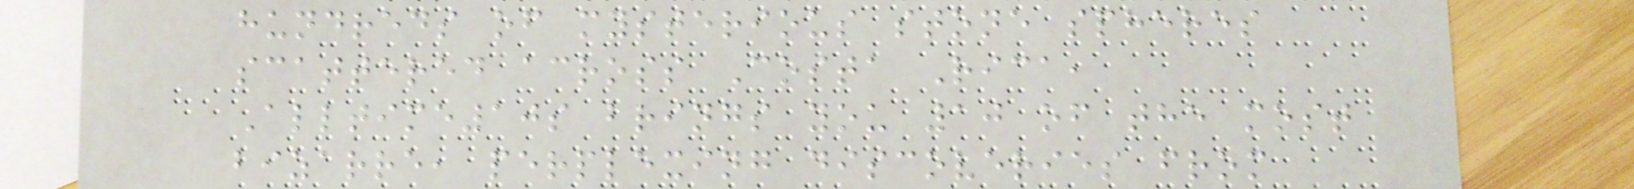hundreds of mysterious stone spheres
scattered across Costa Rica,
Alltime10s brings you 10 of the most
bizarre, perplexing discoveries from
